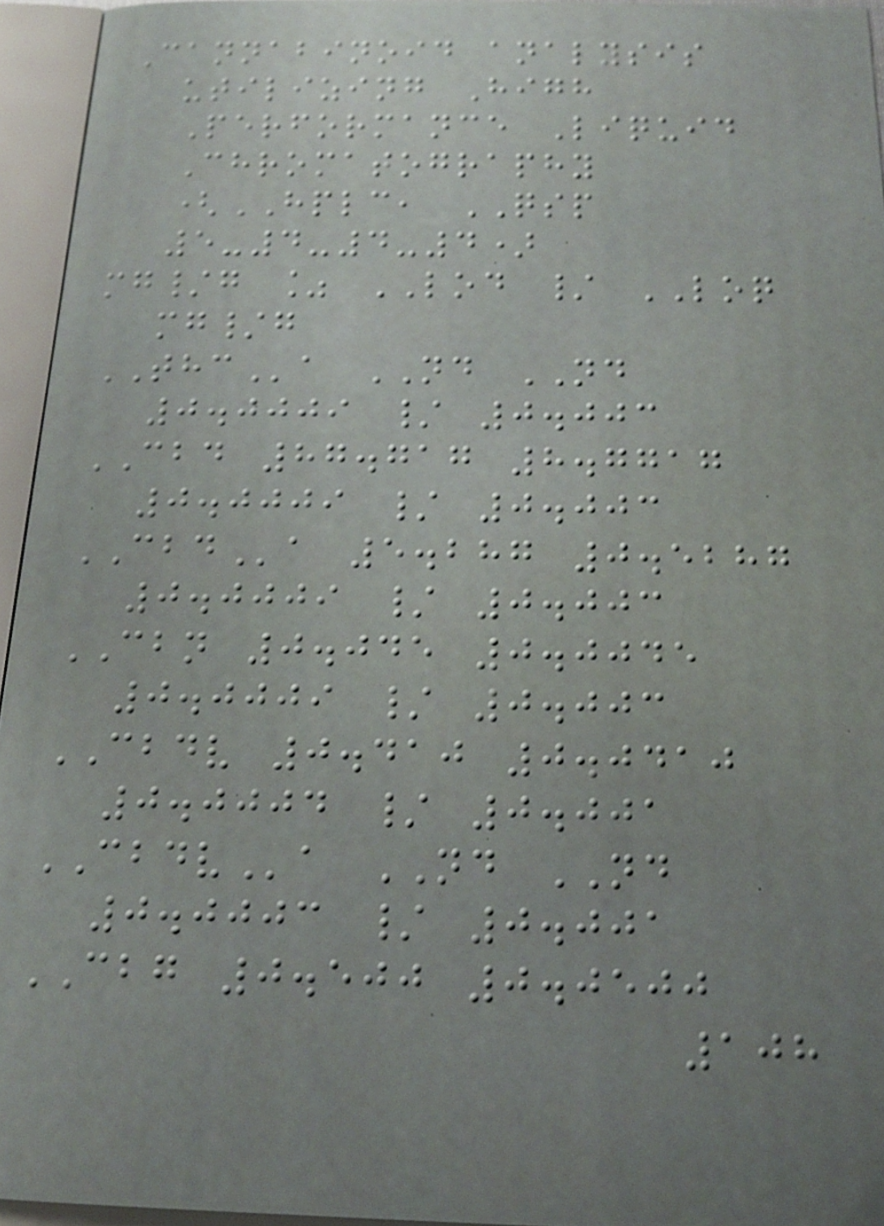Cannabinoid analysis
utilizing High
Performance Liquid
Chromatography
(HPLC, QSP
5-4-4-4)
mg/g % LOD / LOQ
mg/g
THCa ND ND
0.0009 / 0.003
CBD 87.717 8.7717
0.0009 / 0.003
CBDa 5.287 0.5287
0.0009 / 0.003
CBN 0.045 0.0045
0.0009 / 0.003
CBDV 0.410 0.0410
0.0004 / 0.001
CBDVa ND ND
0.0003 / 0.001
CBG 0.500 0.0500
108
